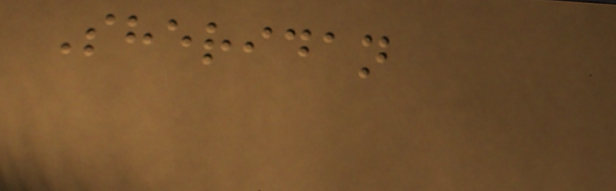Sheridan
